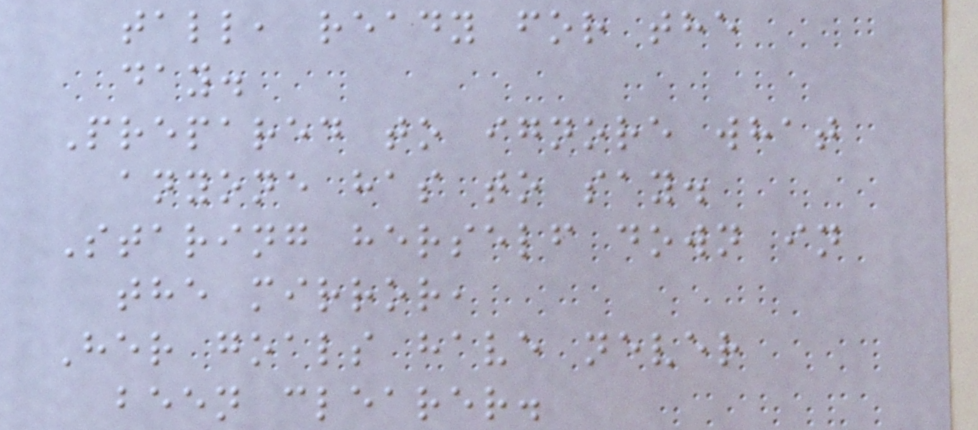tall, ready for the
day.
Prepared to ignore what
anyone has to say.
Staring herself down in
the mirror,
Her goals have never
been clearer.
